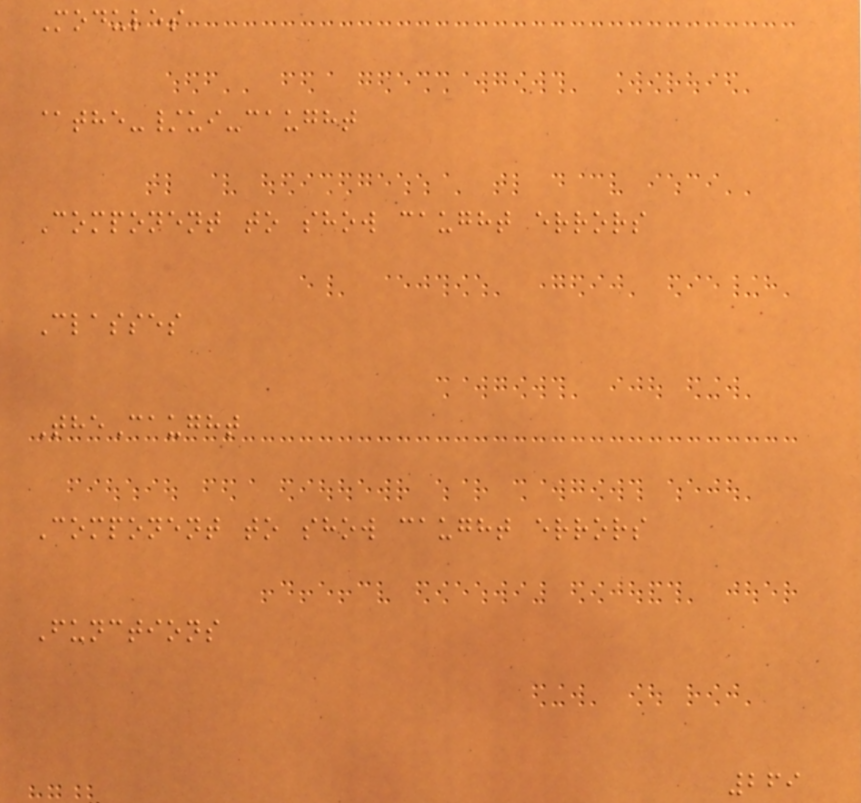Modules
@the-/ui-caught
Component to show caught errors
Classes
TheCaught
Component to show caught errors
Functions
269
